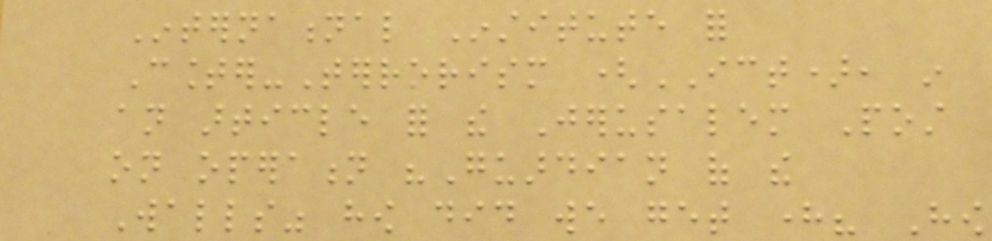International Institute for
Counter-Terrorism (ICT), in
an article for the Jerusalem Post
on operation "Guardian of the
Walls" how did we get here? How
